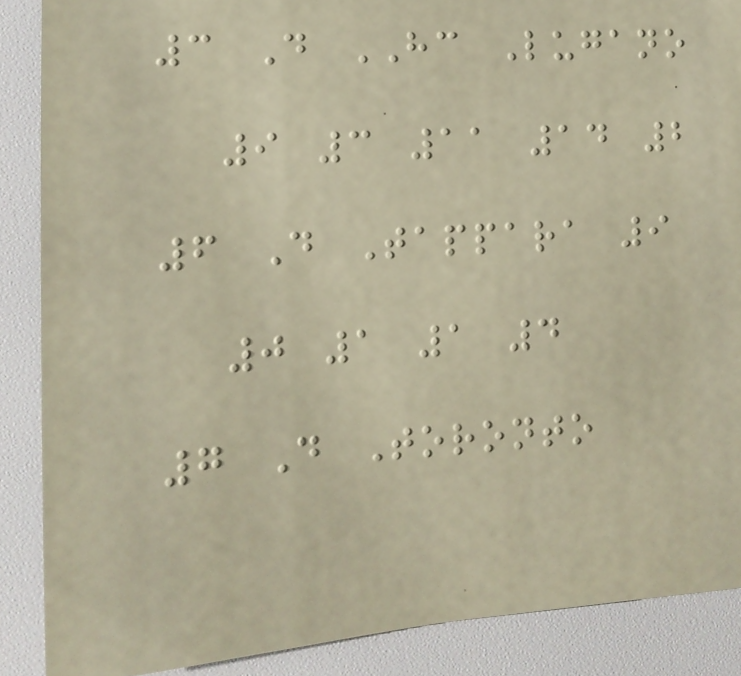3 D HC Lugano
9 3 11 14 2
6 D Tappara 9
0 1 1 4
7 D Toronto
